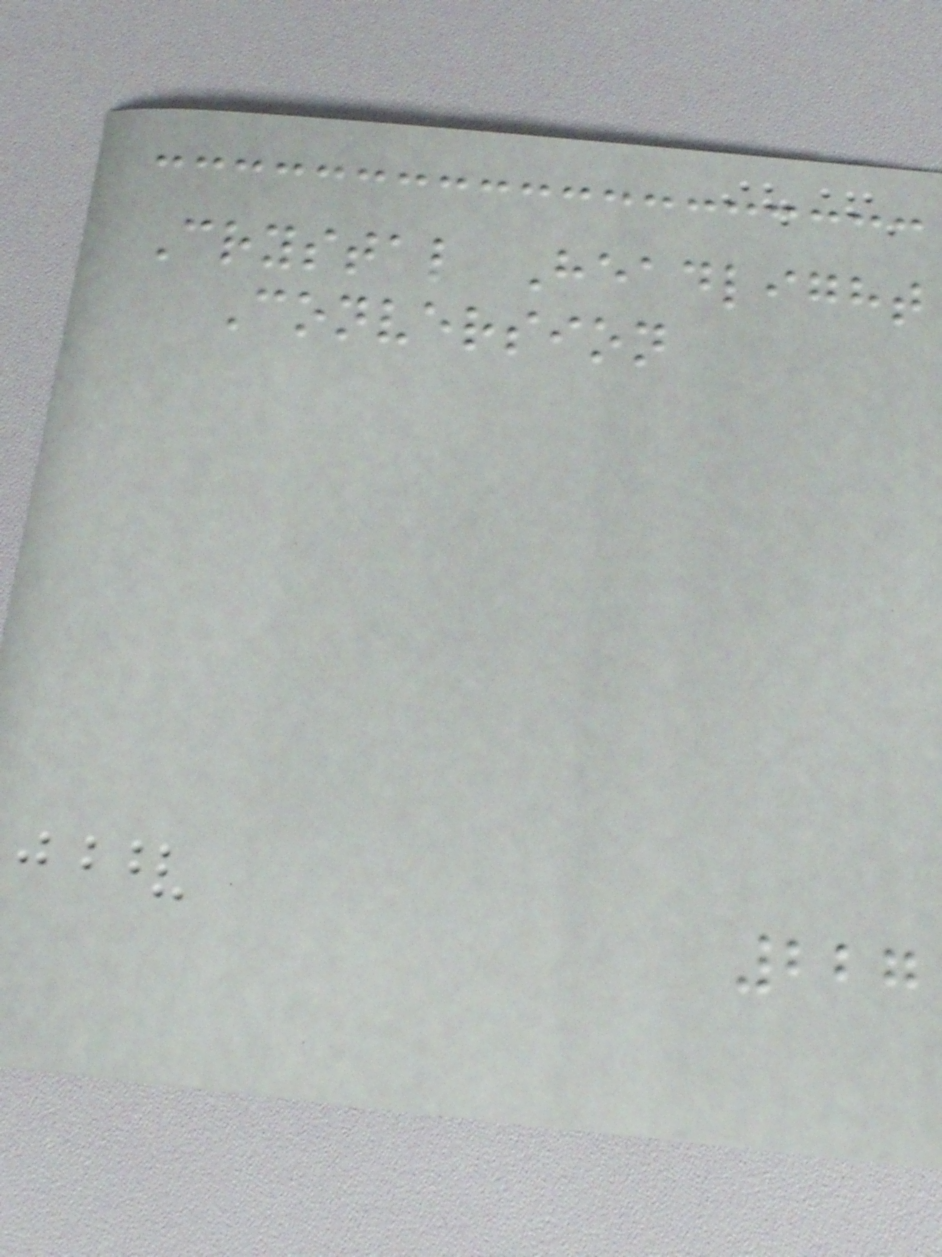Crystal Headlight
Conversion
227
